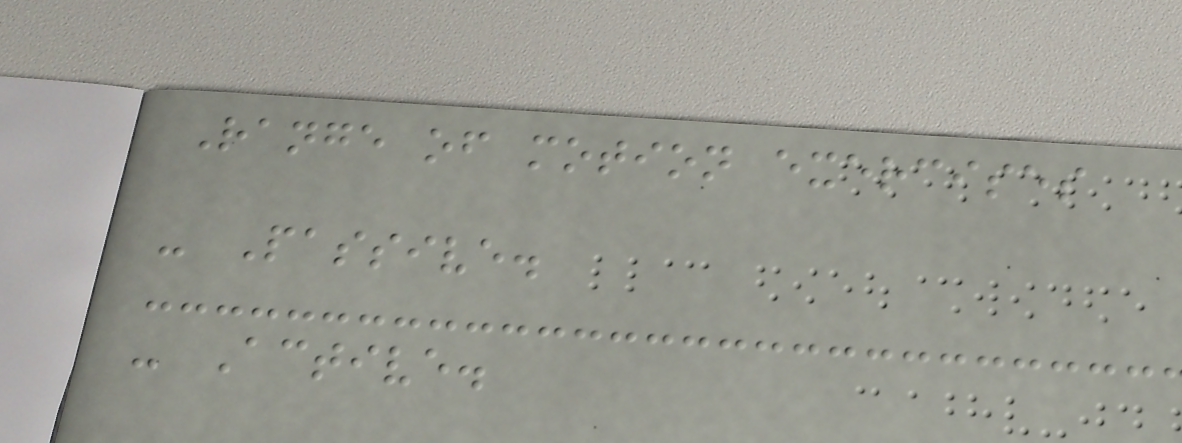Range of motion exercises
- Passive.
- Active.
